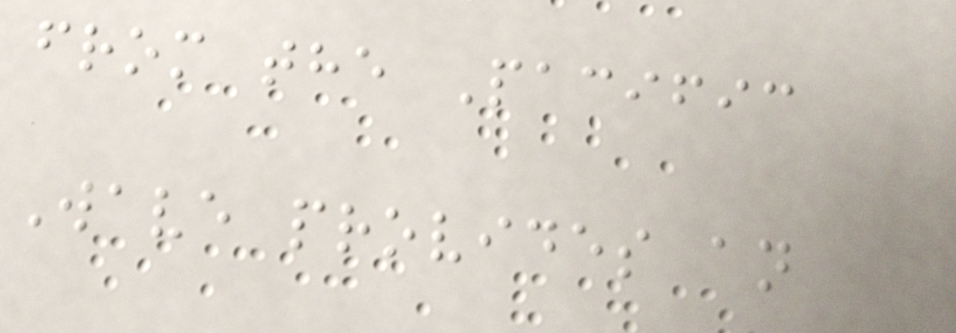from the Pacific
Wave provides an
